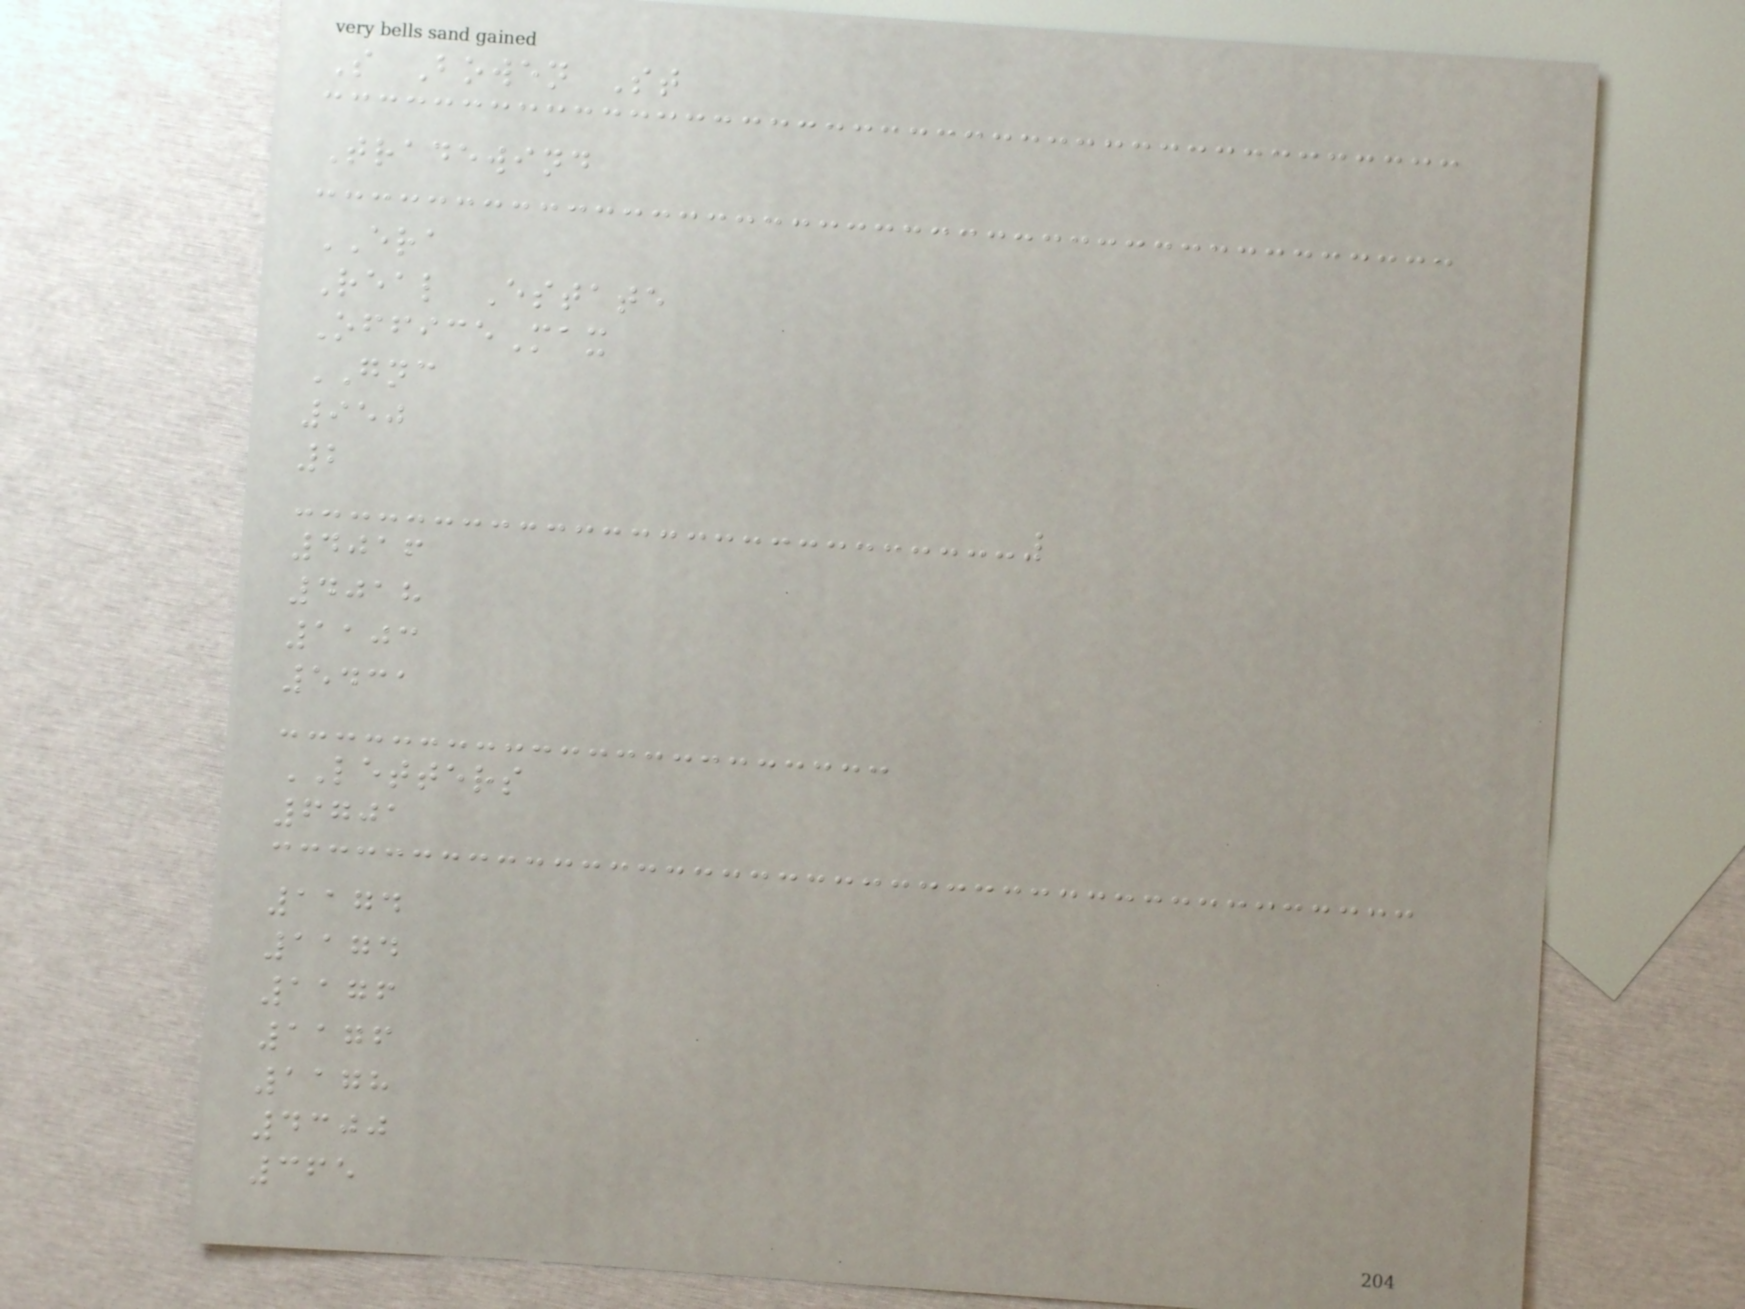S Bowen St
Tradewind
ERA
Real Estate
OfficeMax
GNC
950
2
4016
4018
1103
5431
LETTERS
6701
1174
1174
1176
1176
1178
4300
365
